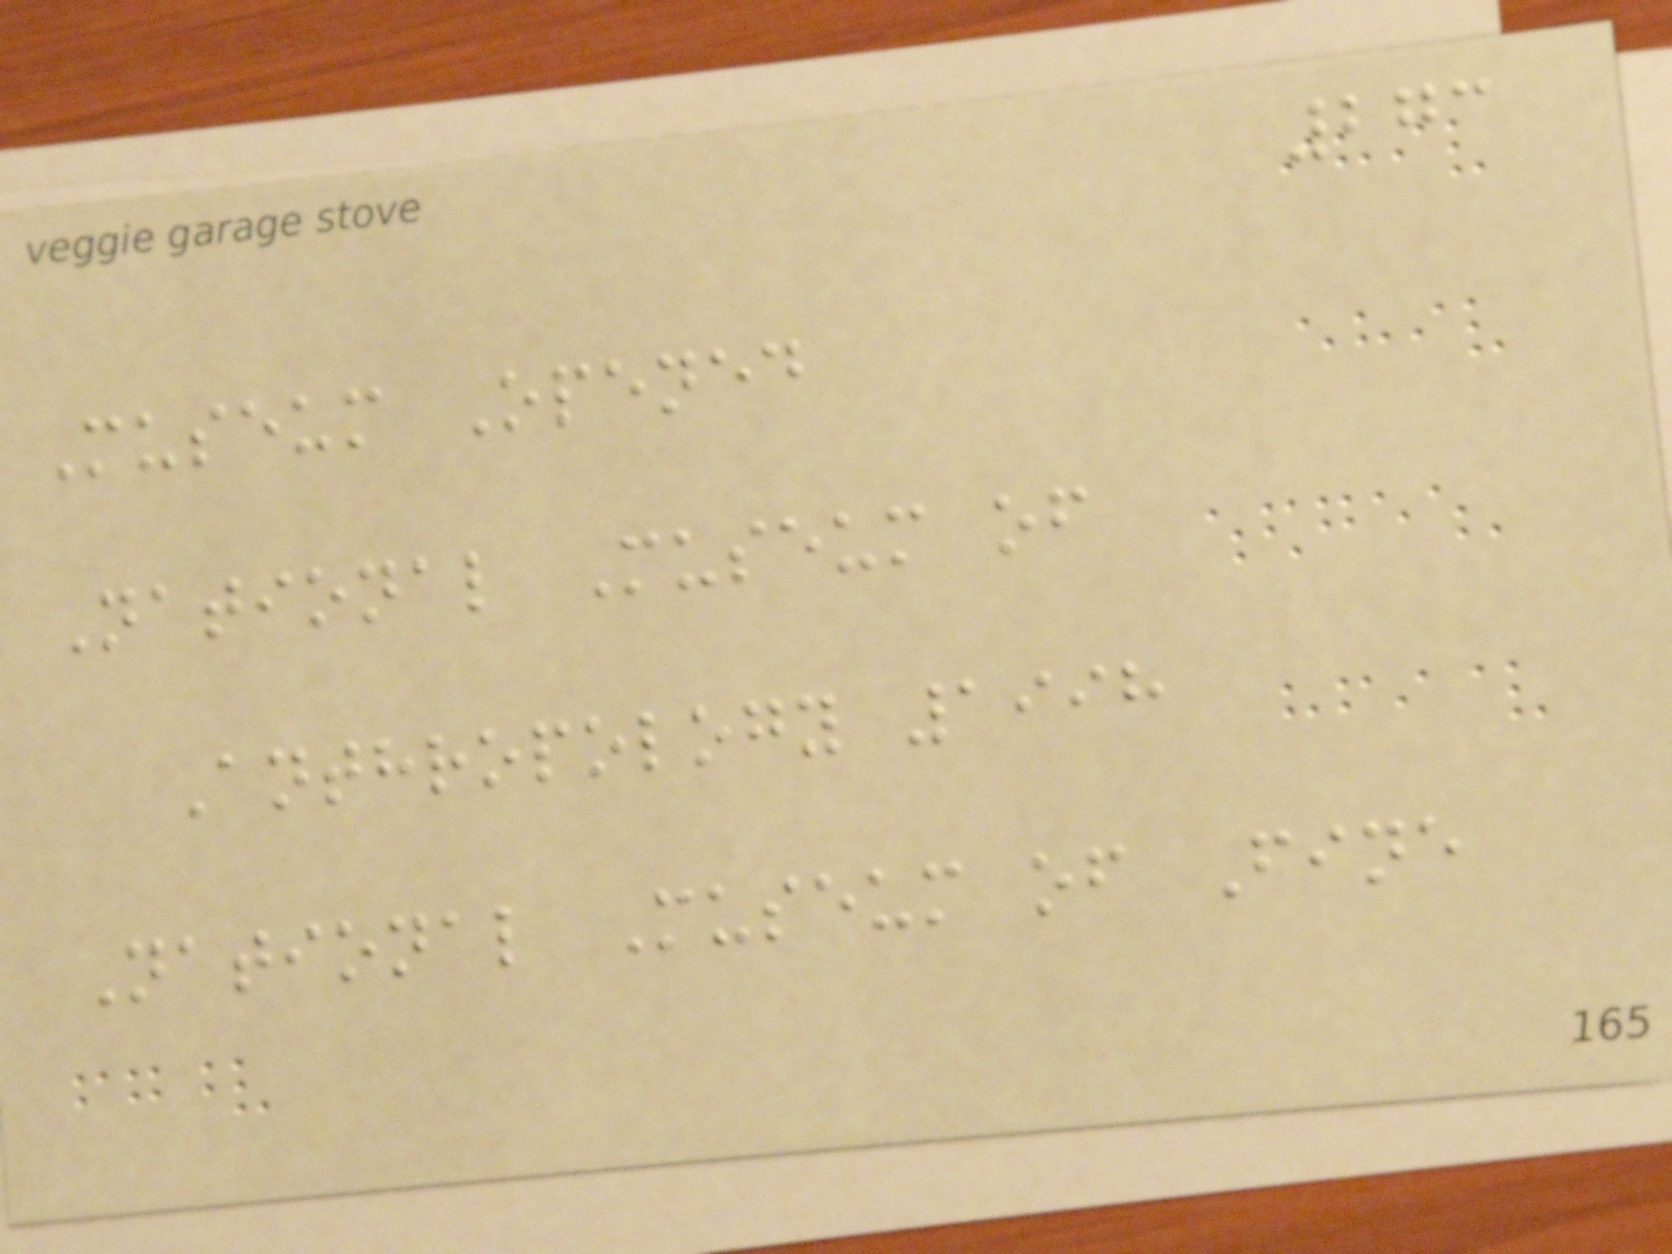273
Museum Opened
National Museum of
Anthropology 1998
National Museum of Fine
